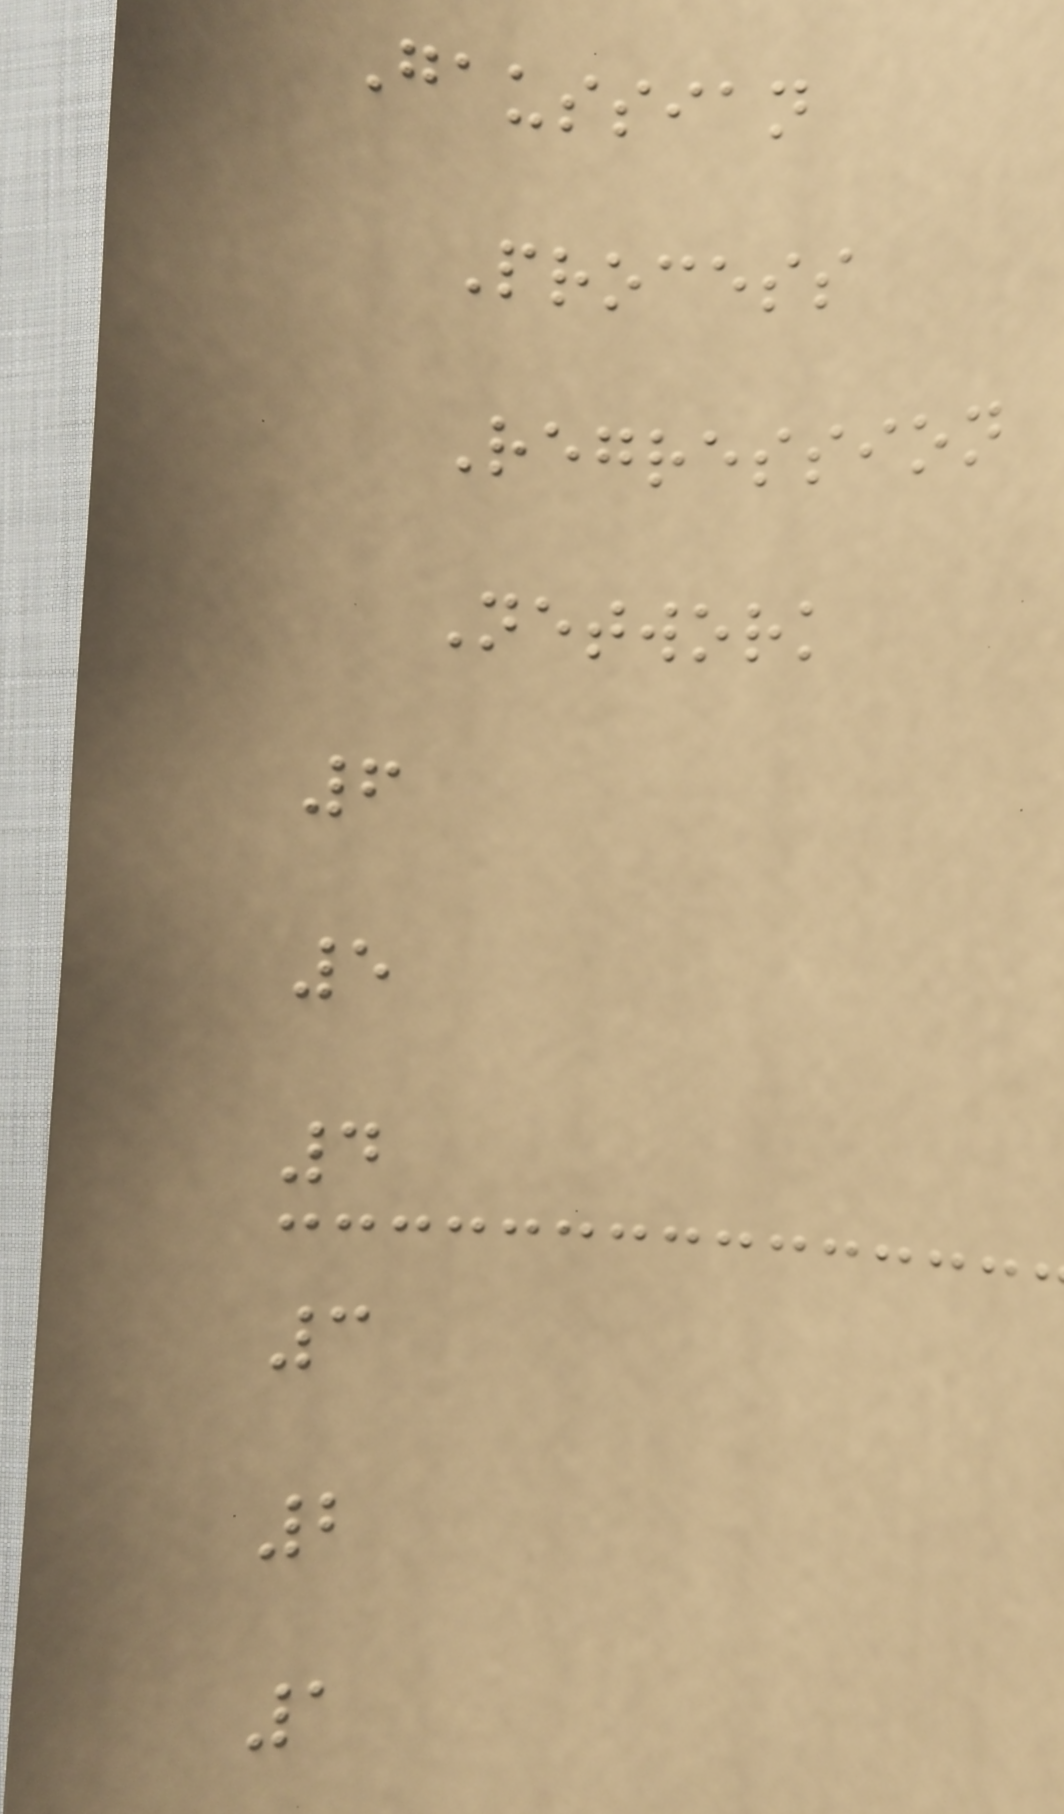Gaussian
Process
Regression
Network
6
5
4
3
2
1
